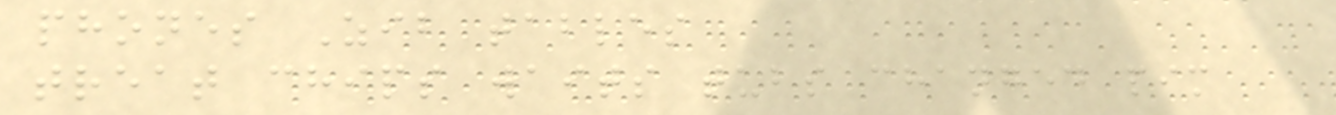phones Zib tables
treat chips waits tubs changed pim
